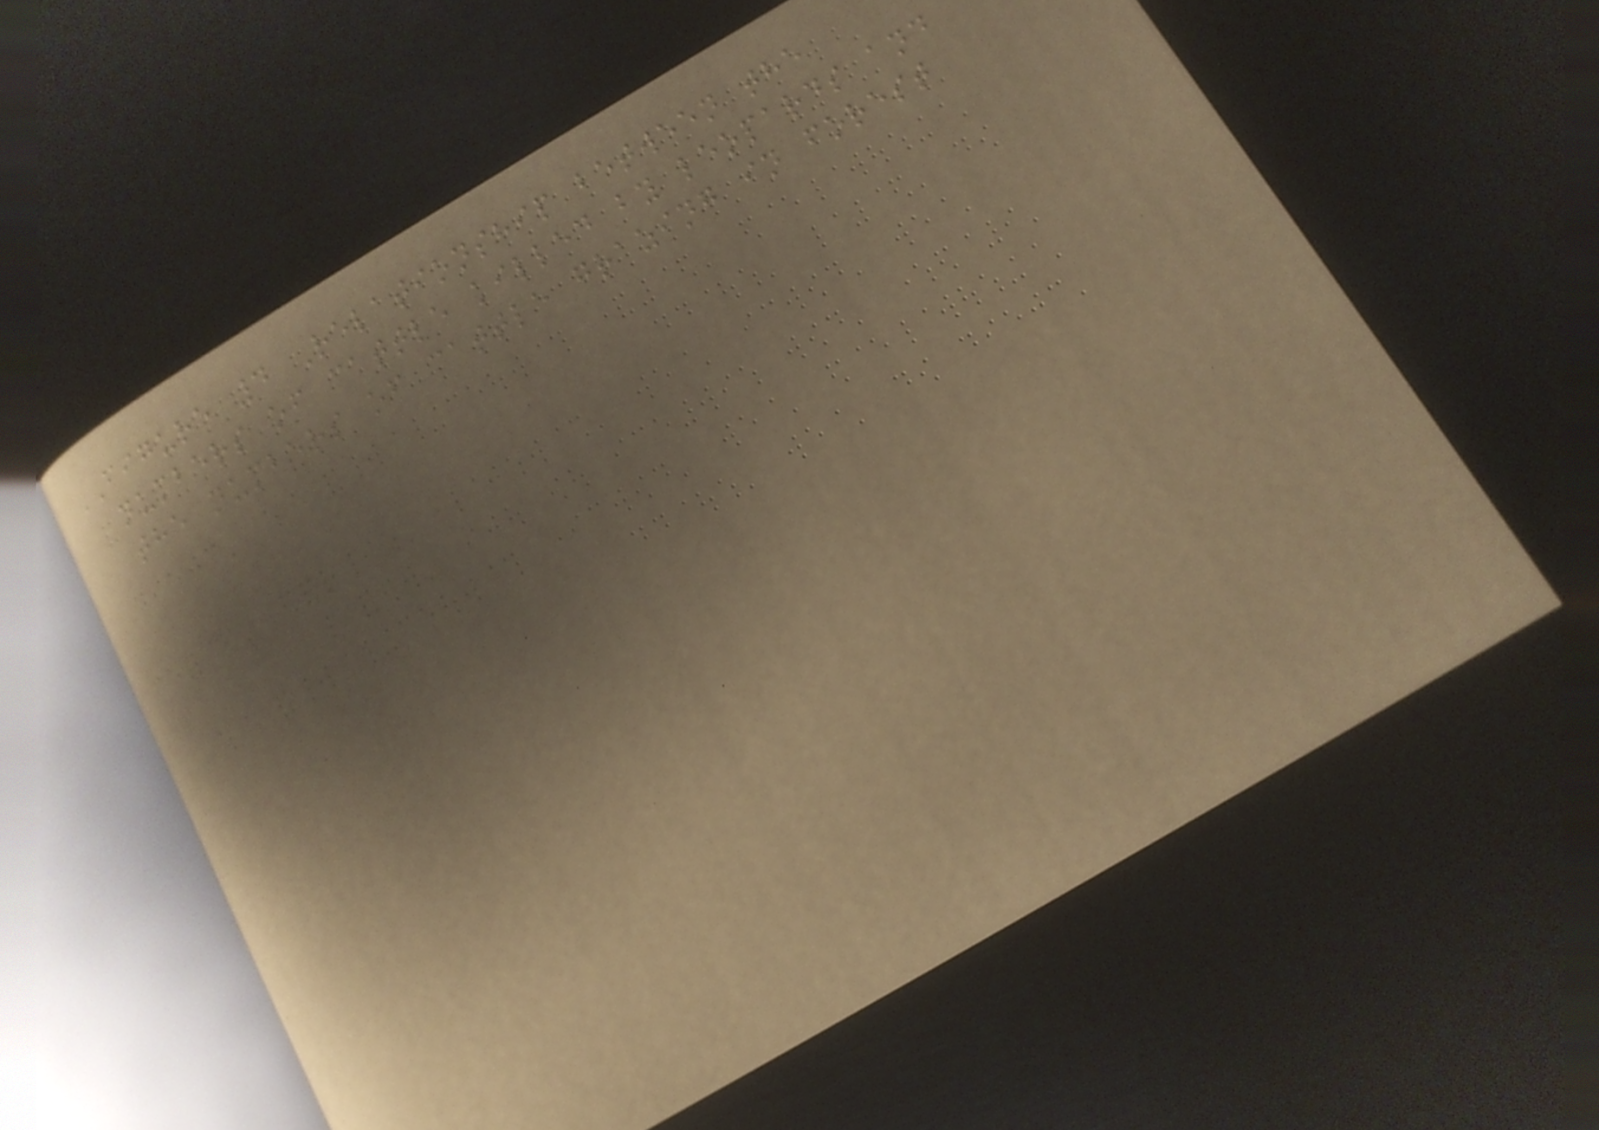FIGURE 4 Relationship between the
numbers of cattle killed by leopards and
the numbers of cattle grazing in forest
